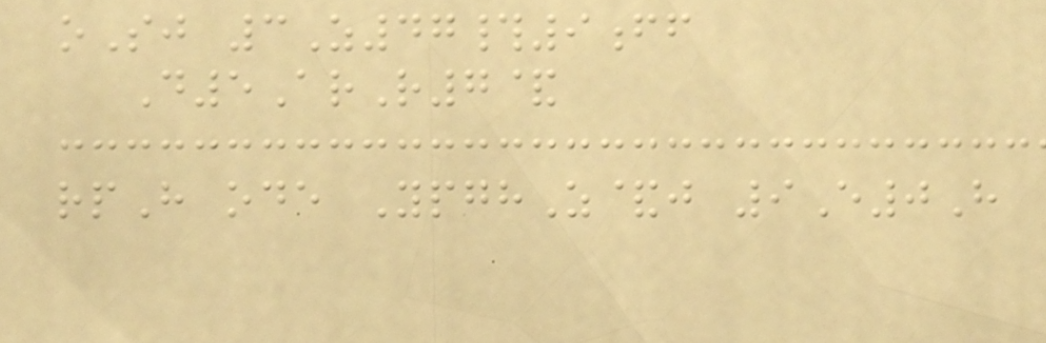oSj 3Z47#9ff
D5ArR7&
rpH ode YpghZ&j 9E0H
